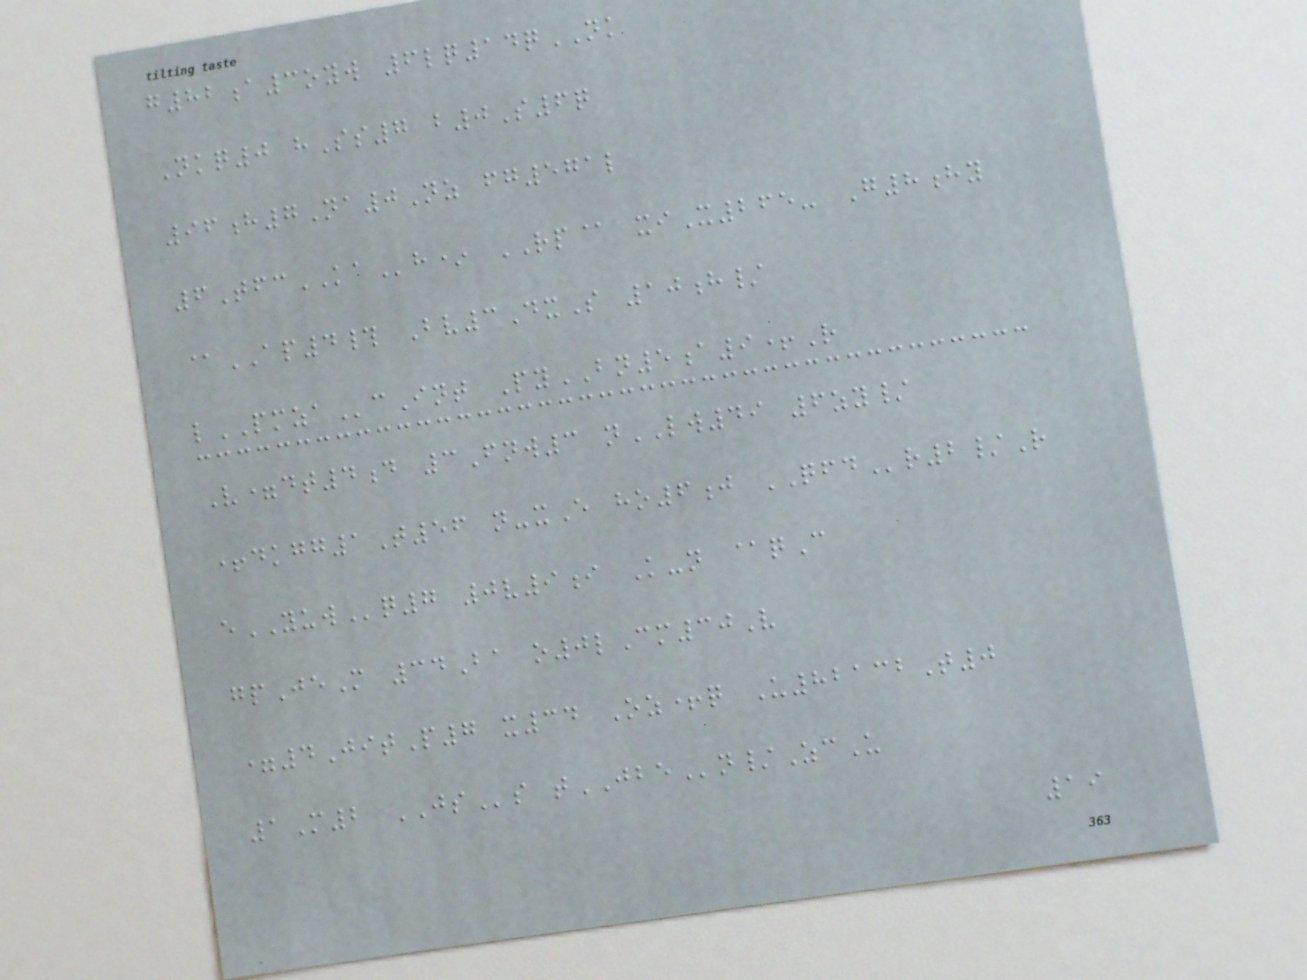g82a3oyw 6lq14qNK
Nkq0 hSs7 b0S6q
96h7Na0Nz fg571l
6TfcKAh* RP@ xiX265- G8hy
@AP4# Bv3DxS 10h/
lPMZAcInt PyBN5a9+R
V=dt4d 3Fnw3 nLW49 6zy/
+dkgg1T56 n-xE ho6j QFDr2/R
eYUWq7 0v9i K-n @qC
gpJeM 34Ba o0lCm30V
=4JitP7 x34 Oz+q U82132T0
1M2 JSs tJBEn/ZcU
19
